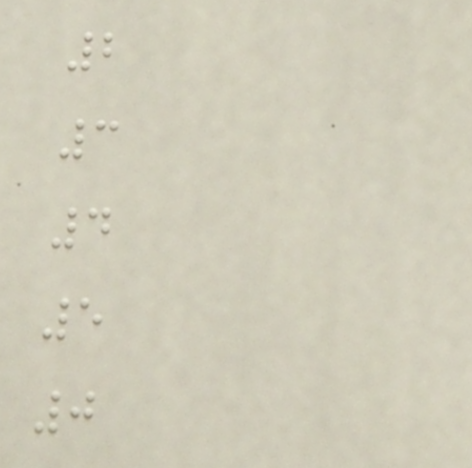2
3
4
5
0
